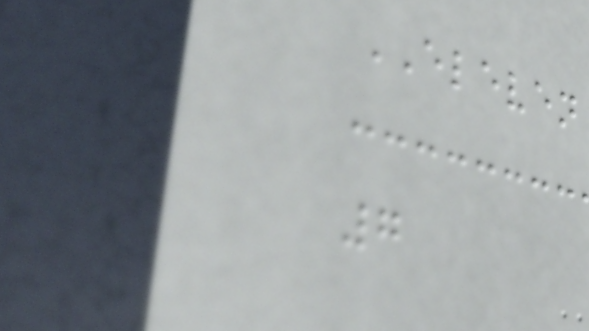ELEVEN
7
